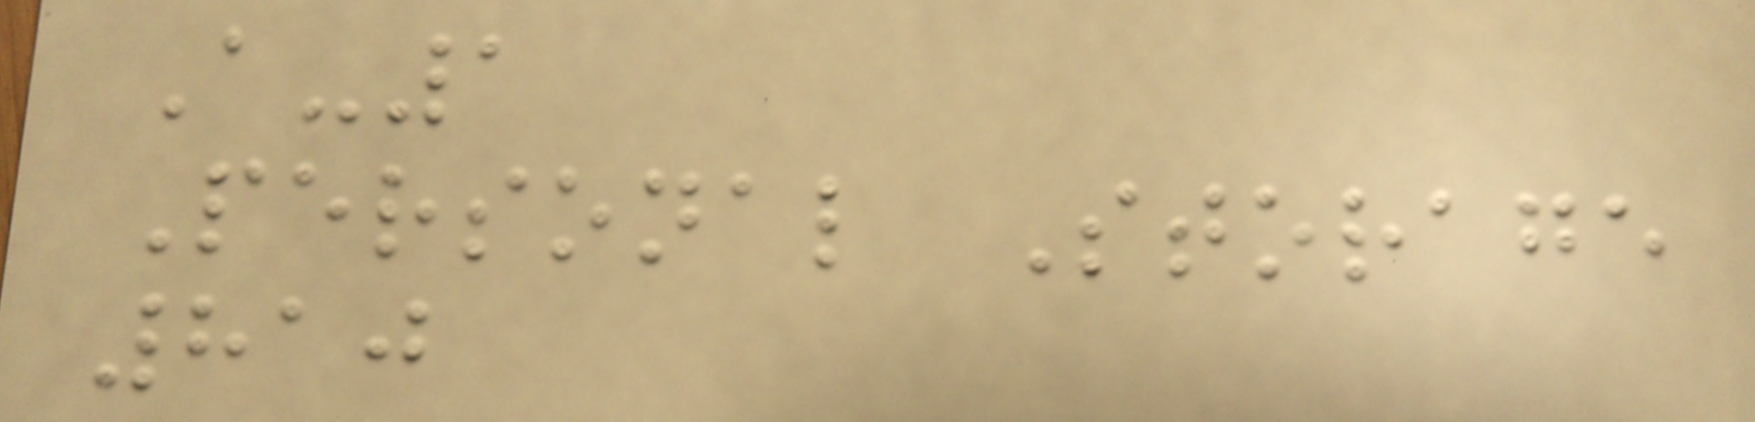A-1
Personal Storage
810
